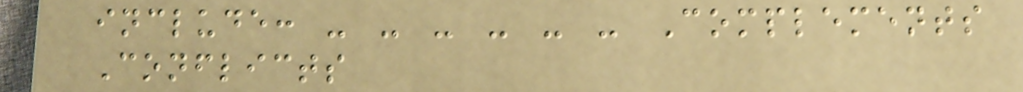include: - - - - - - Complements
Conflicts
